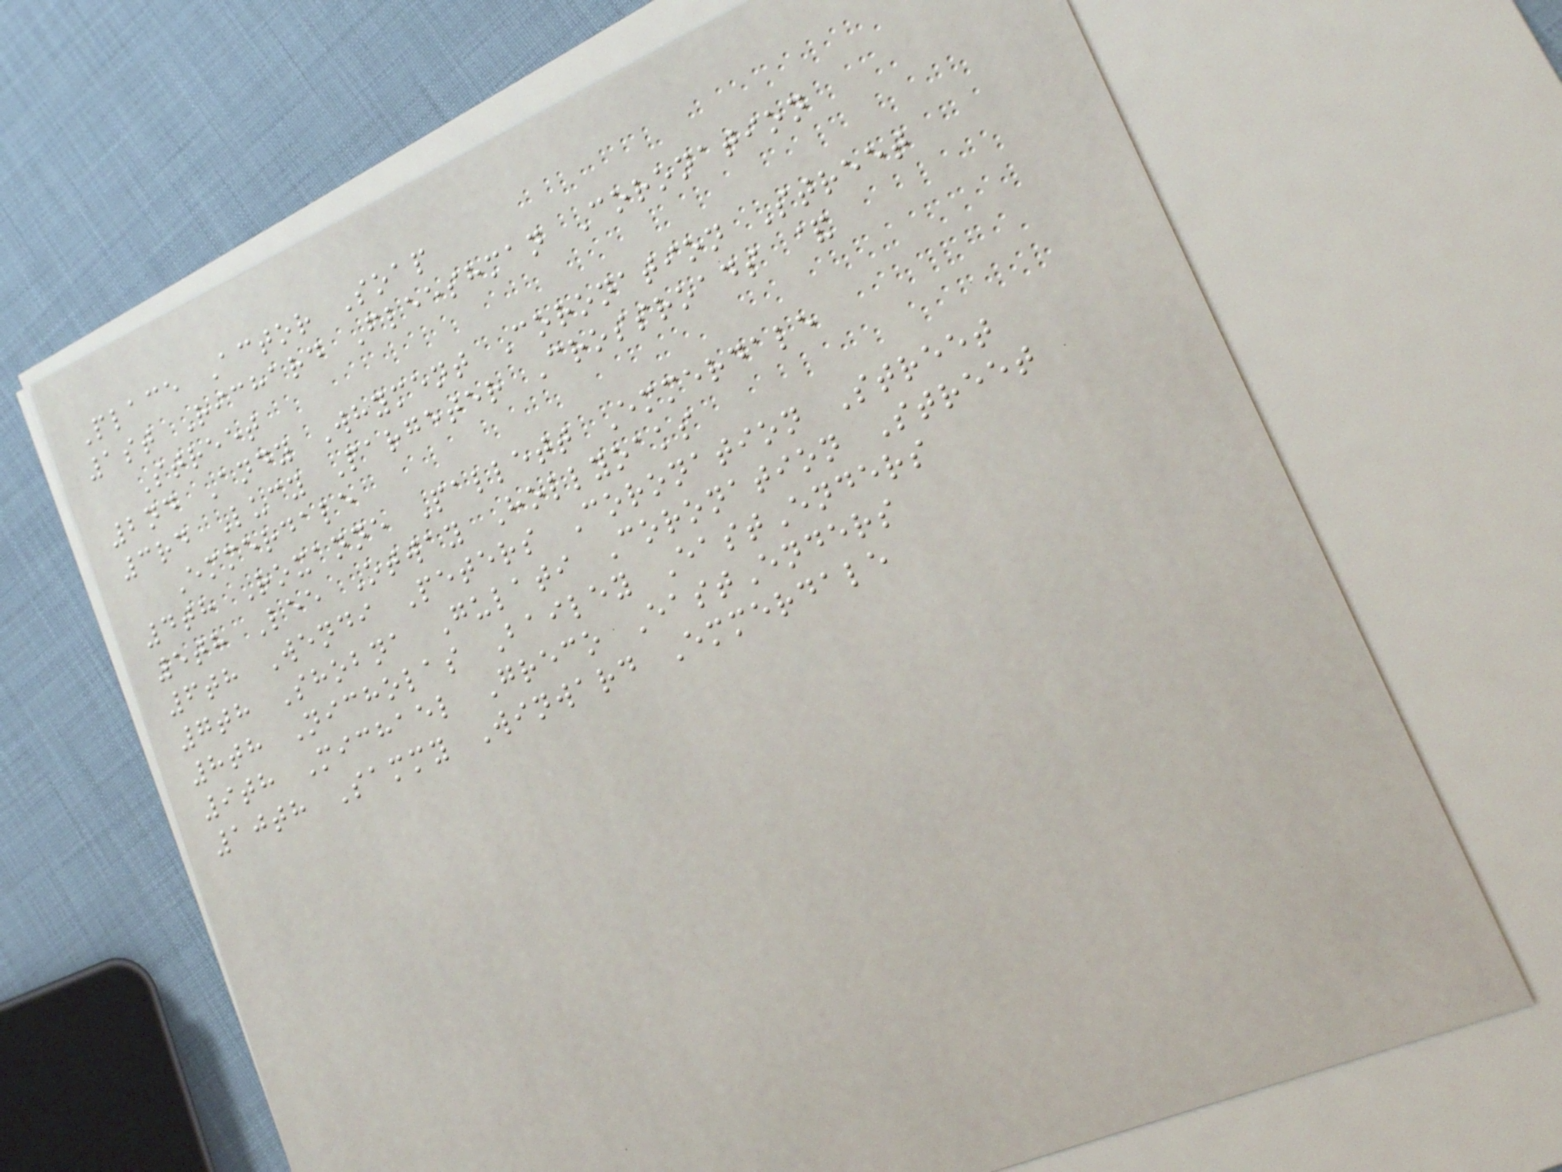Place Actor Soap
1st Richard Fleeshman Coronation
Street
2nd Andy Whyment Coronation Street
3rd Lucy Pargeter Crossroads &
Emmerdale
4th Roxanne Pallett Emmerdale
5th Lee Otway Hollyoaks
6th Wendi Peters Coronation Street
7th Shobna Gulati Coronation Street
8th Nicholas Bailey EastEnders
9th Michael Greco EastEnders
10th Sammy Winward Emmerdale
